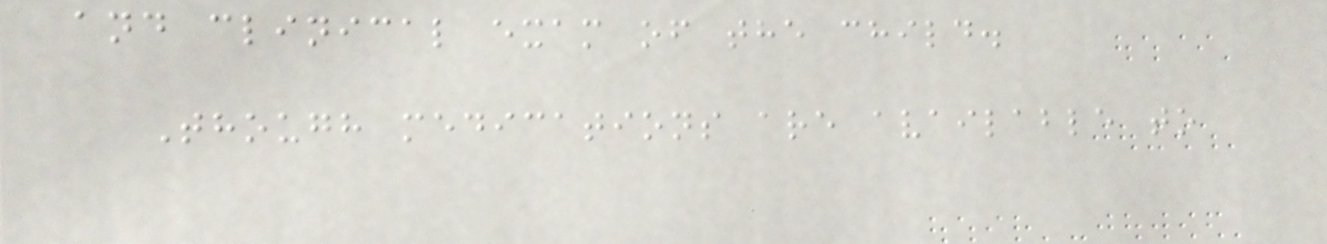and clinical exam of the child.
Though medications are available to
